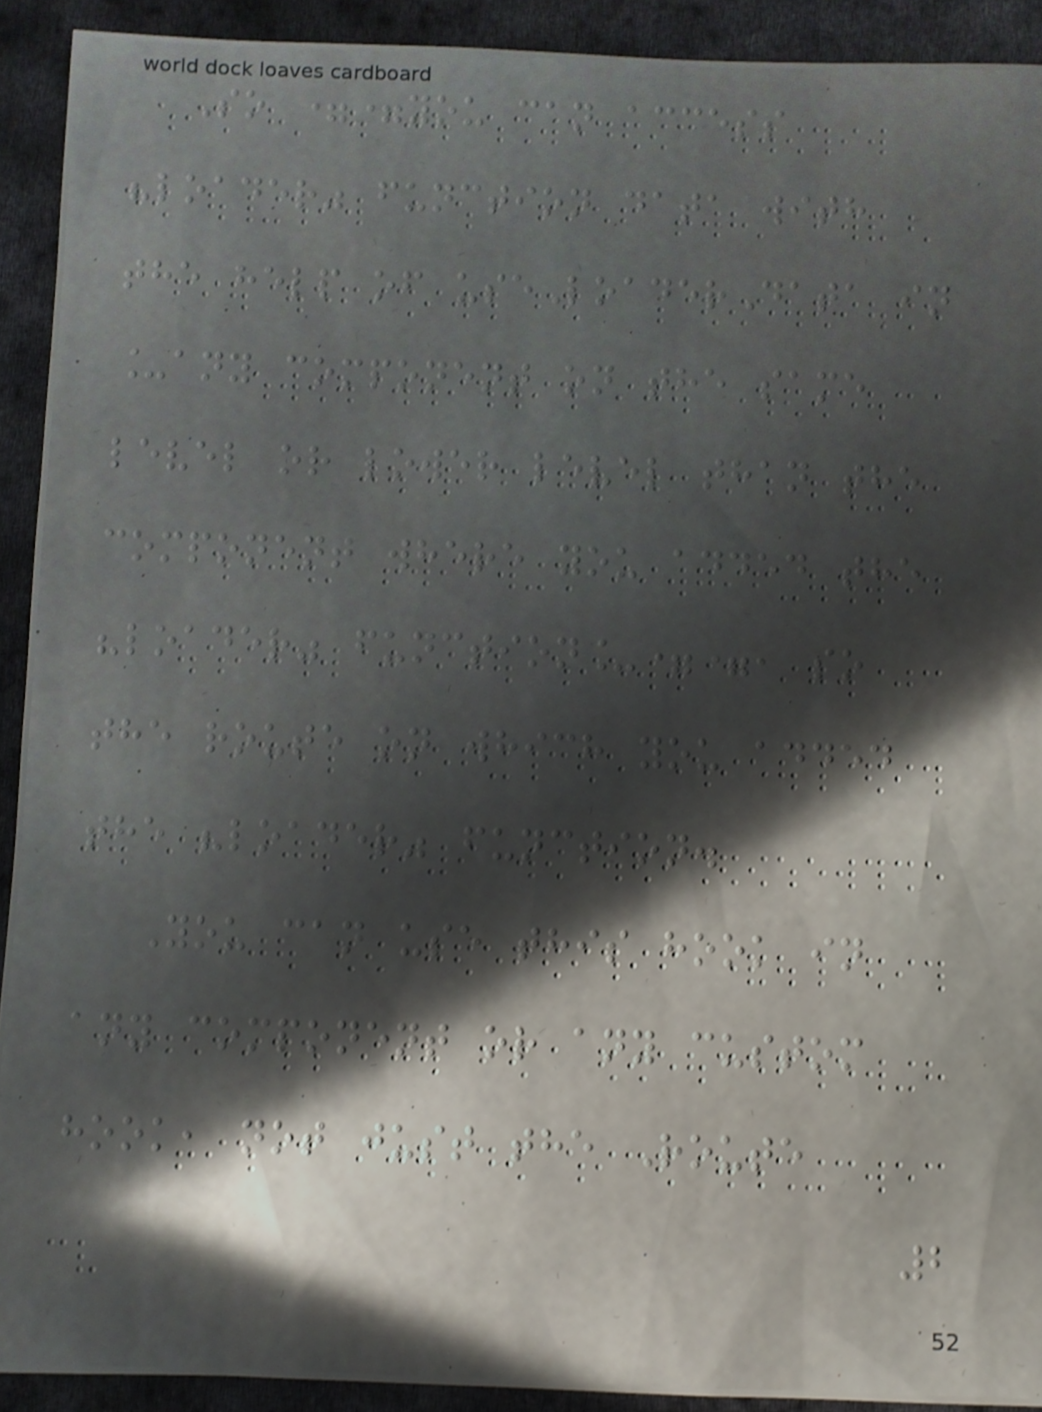So ==you can access
"loader" function data with
the help of useLoaderData in
_any component on the same
level or lower level than the
component where you added the
"loader" function_==, so
the route on which you added
the "loader" function.
You can use this hook in
any component or any custom
hook, not just the Route
2
